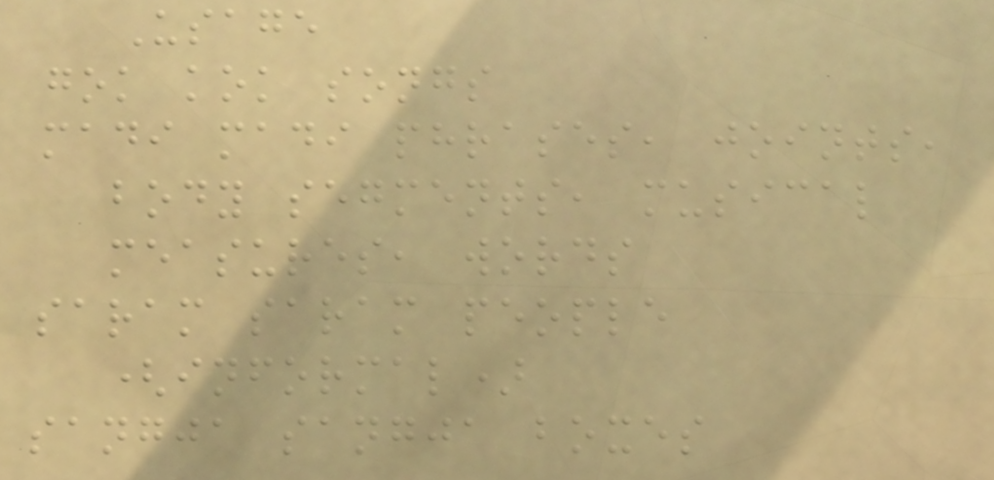Usage
gok kok songs
madi madi phrases, joints,
body segments, musical
measures, words
saram saram people
(informal)
sangja sangja boxes
